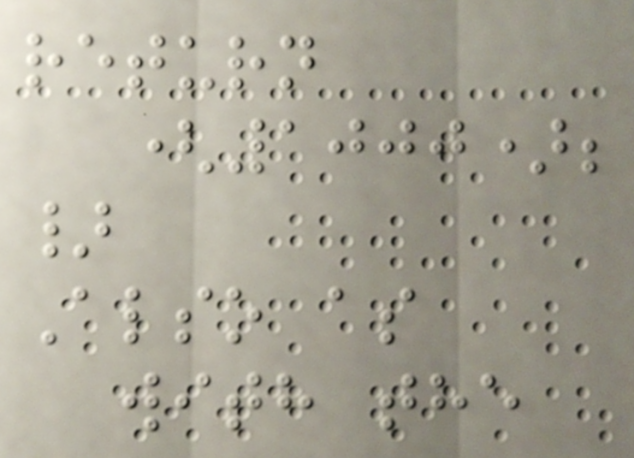return
(1000);
}
Also as
with the
